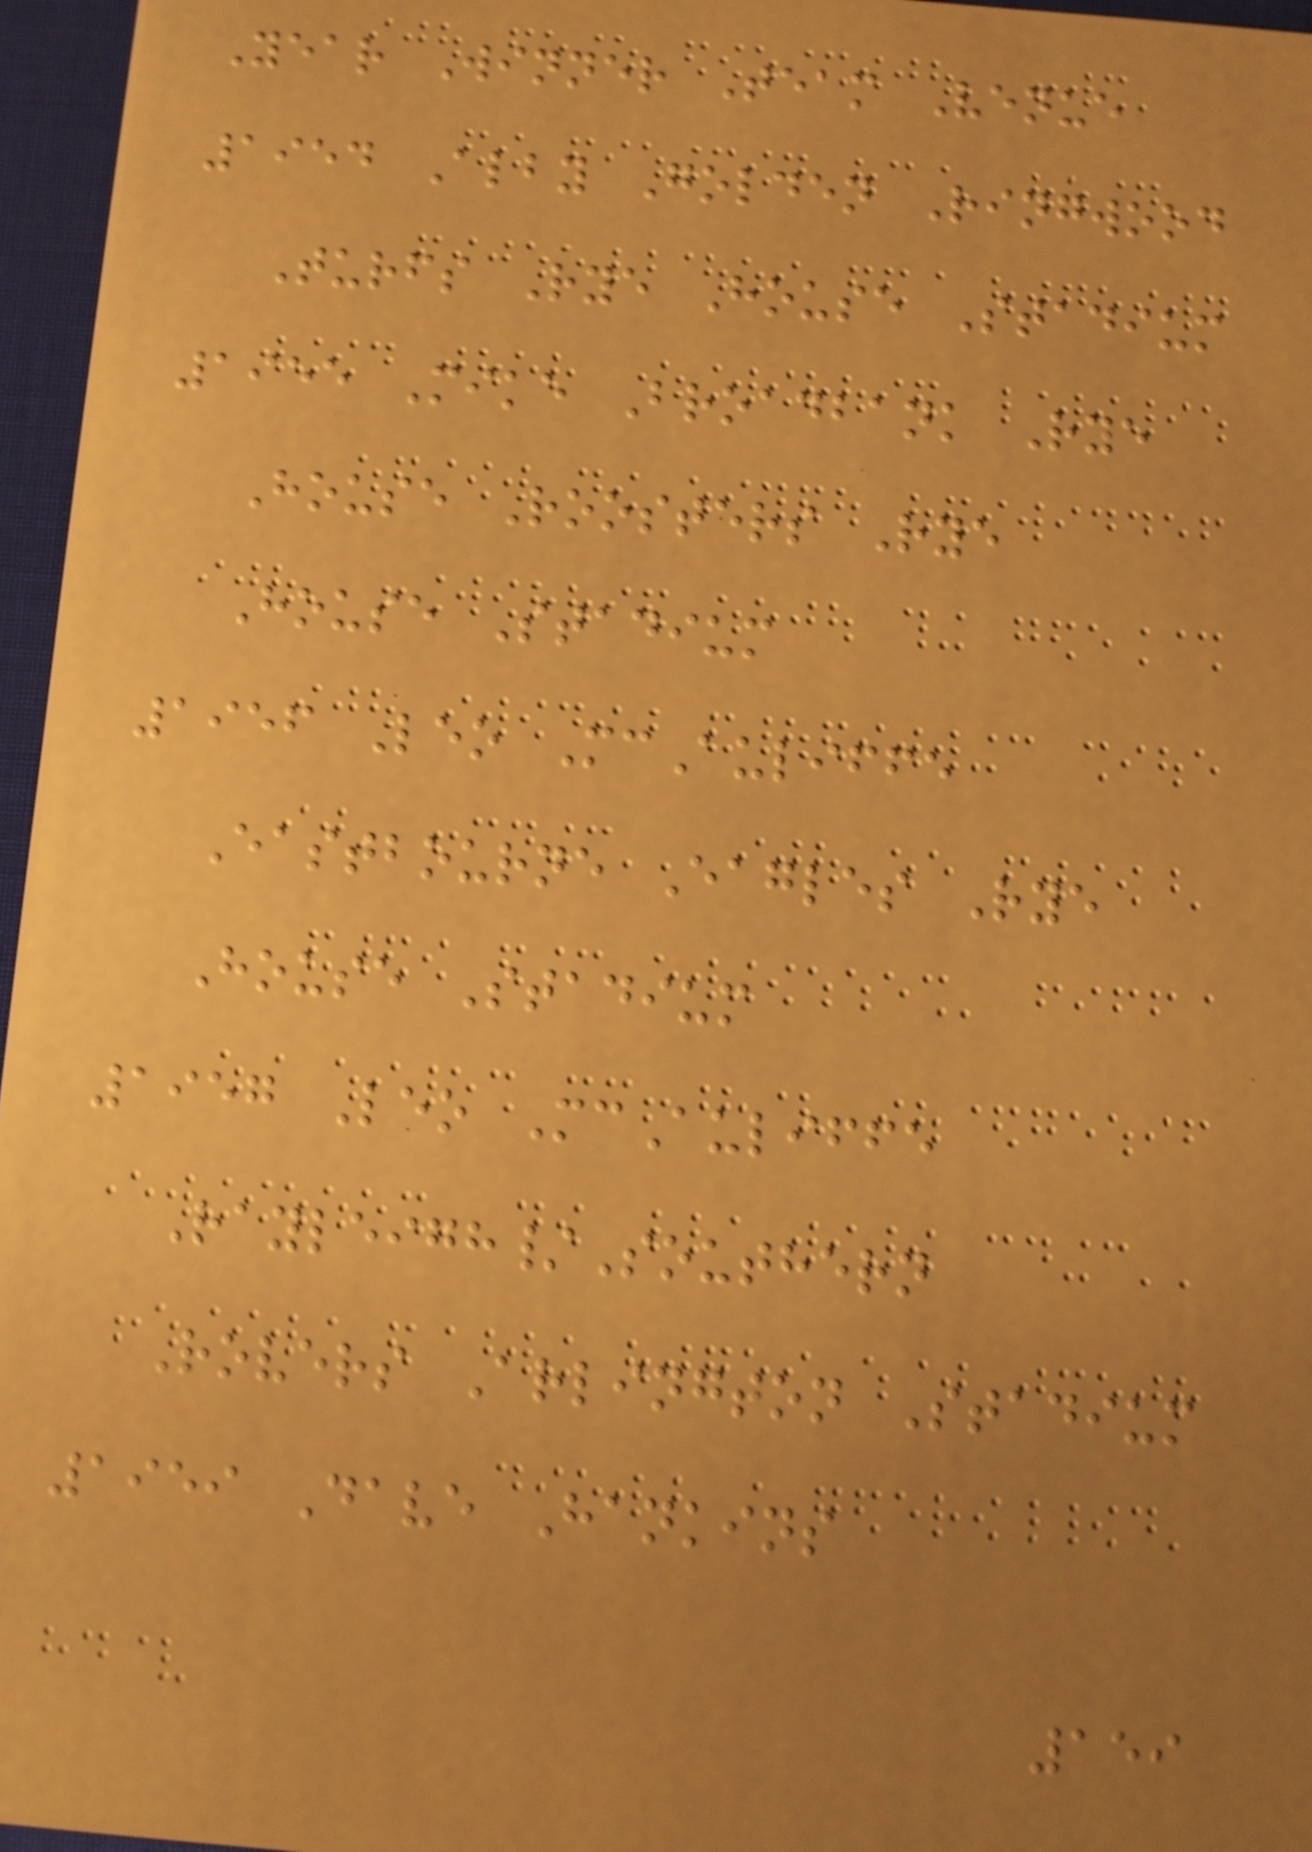Year Winner Team Venue
1954 Alby Golden Ringwood
Turfs Rye House Stadium
1955 Mike Broadbank Rye
House Roosters Rye
House Stadium
1956 Leo McAuliffe
Eastbourne Eagles Rye
House Stadium
1957 Leo McAuliffe
Rayleigh/Southern
Rovers Arlington Stadium
1959 Dave Hankins
159
